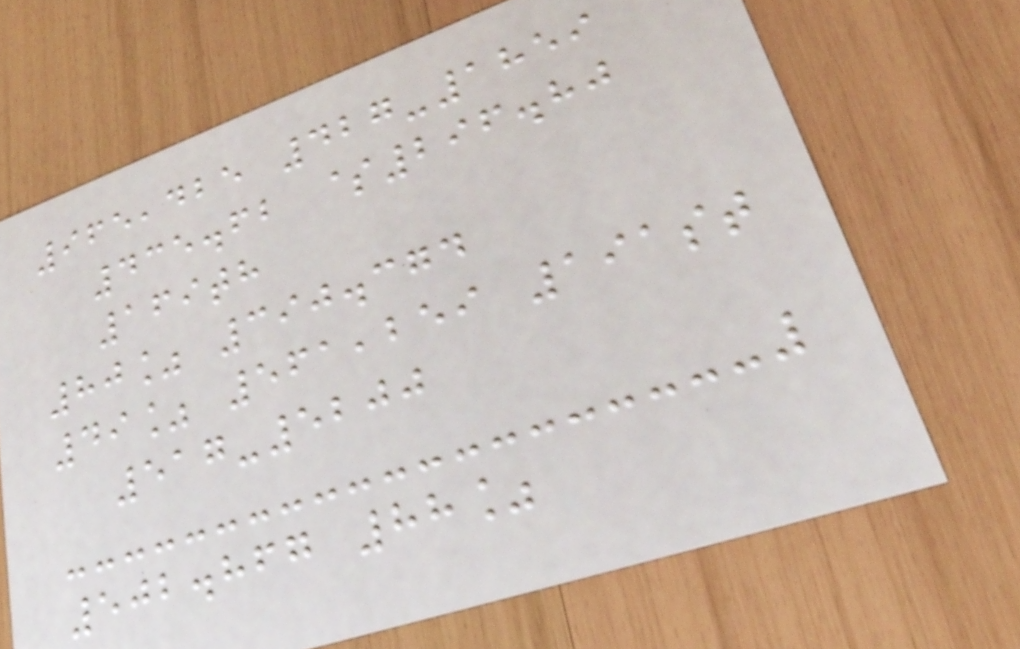965,425 427-1859
435.62 $296.80
169th
80% 390.374
49% 561,259 191st
517-5200
502.867 88%
